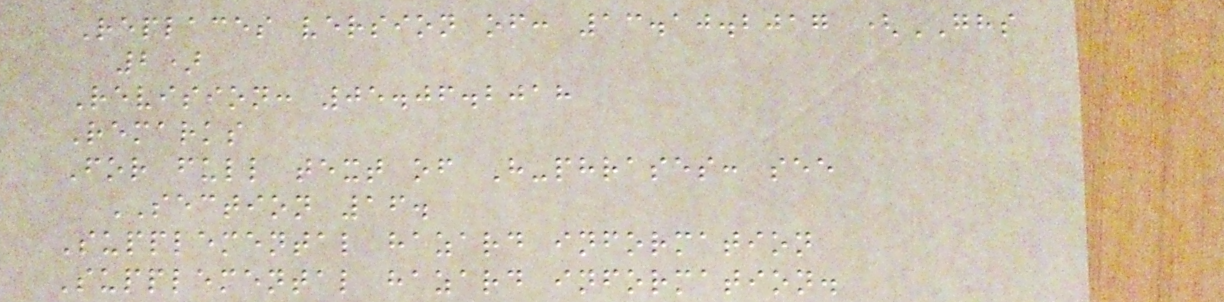Replaces version of: 13.10.2017 (GHS
2)
Revision: 05.06.2018
Remarks
For full text of H-phrases: see
SECTION 16.
Supplemental hazard information
Supplemental hazard information.
